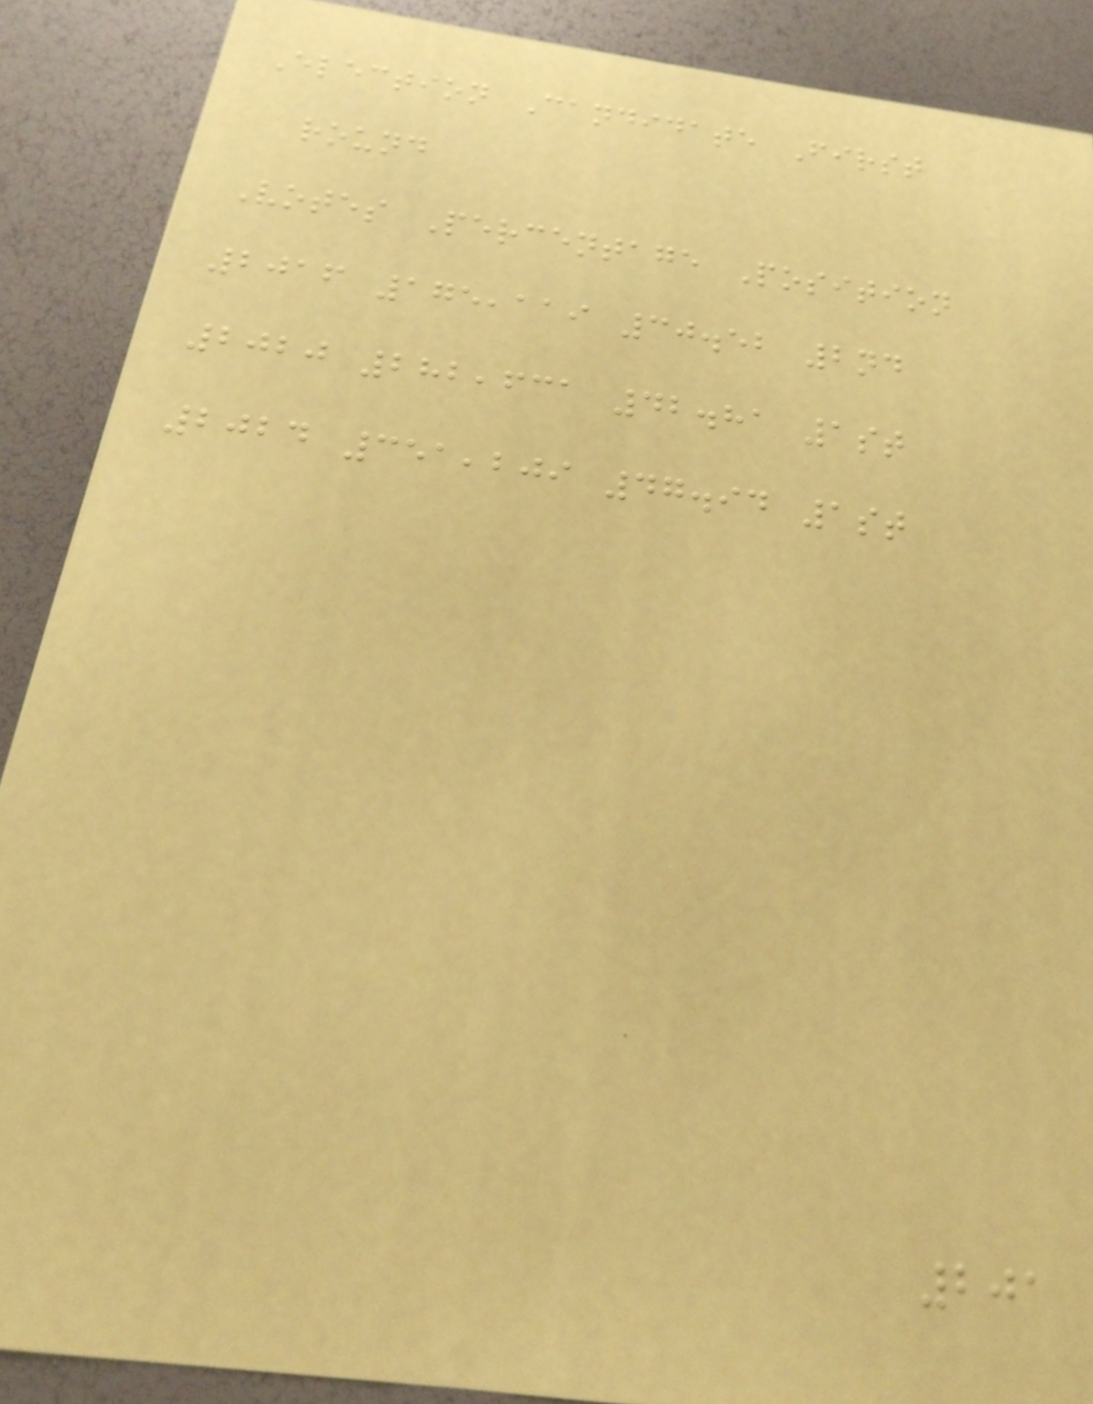Election Candidate First
round
Votes Percentage Position
2016 175,119 30.52 2nd
2020 282,631 42.81 1st
2024 351,209 47.94 1st
201
